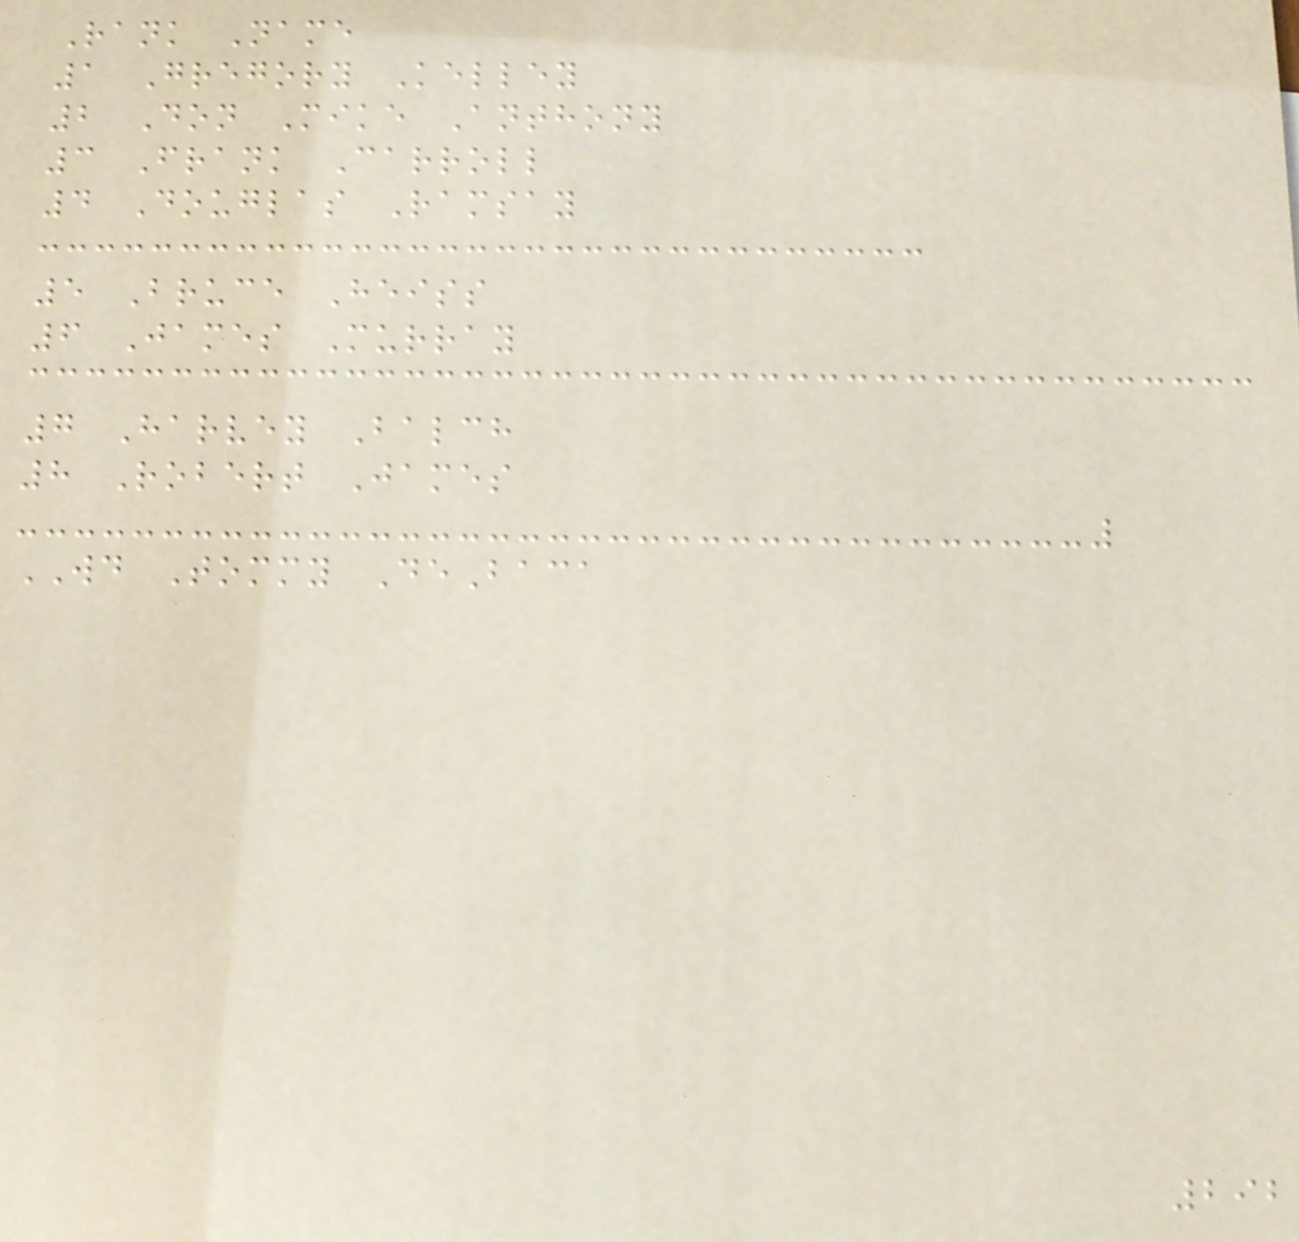Rank Name
1 Gregory Kelley
2 Don Mike Anthony
3 Frank Carroll
4 Douglas Ramsay
5 Bruce Heiss
6 James Murray
7 Harvey Balch
8 Robert James
WD Tommy DeBaca
292
